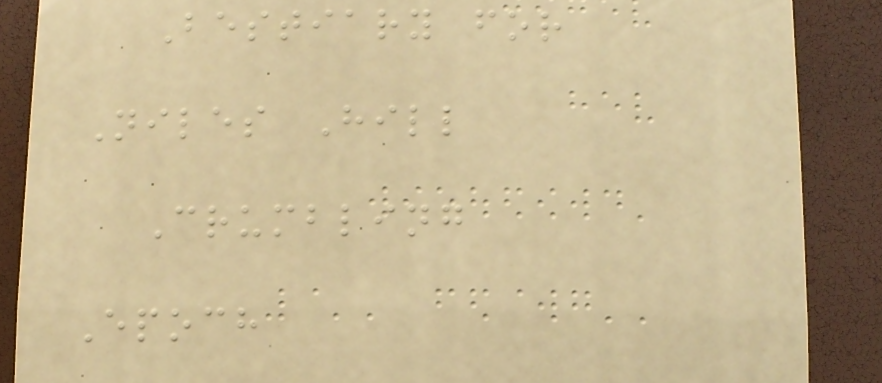Bestiary for
Niles Hill
Crumbling
Epoch
